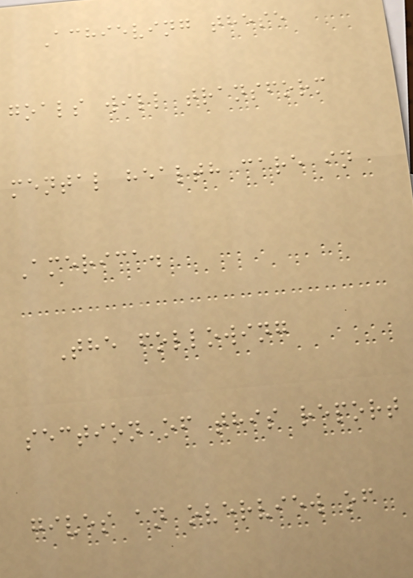Achieving these
goals will transform
mental health care in
America.
The following
section of this report
gives an overview of
